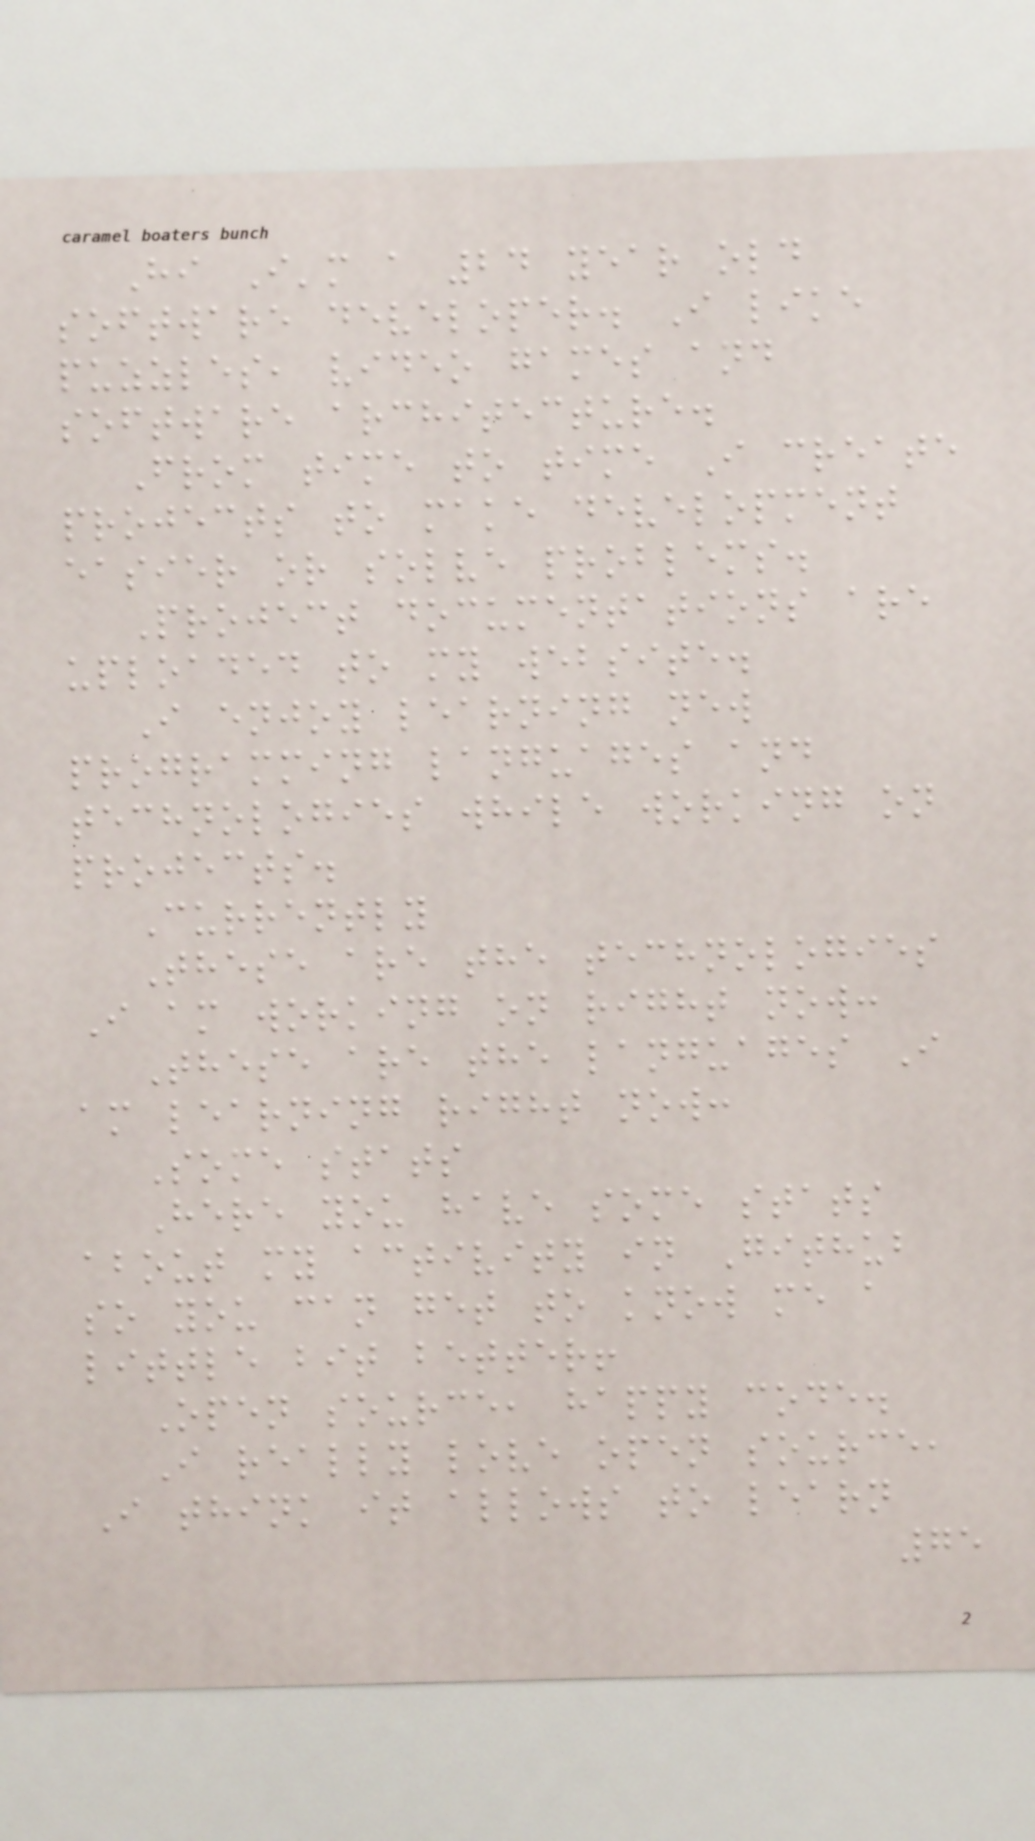Hi I'm a 24 year old
software developer. I like
puzzles, video games and
software architecture.
From time to time I create
projects to make development
easier or solve problems.
Project documentations are
uploaded to my website.
I enjoy learning new
programming languages and
technologies while working on
projects.
Currently
These are the technologies
I am working on right now:
These are the languages I
am learning right now:
Some stats
Here you have some stats
about my activity in Github
so you can get to know me a
little bit better!
Open source, happy code.
I really love open source,
I think it allows to learn
75
